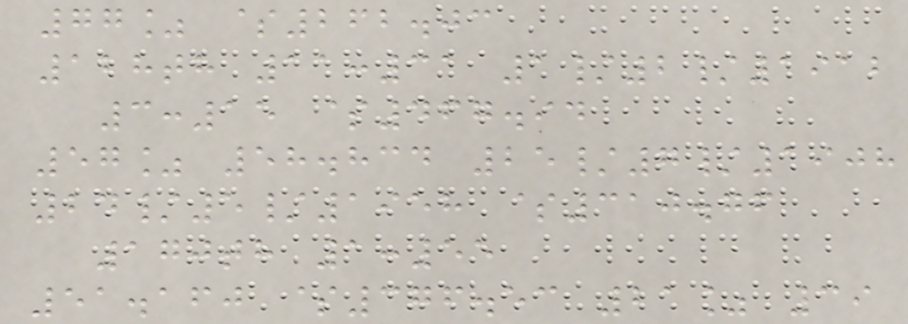77% $262.03
128th 11:31 1/2/1912
3:15 $467.94
57% 58.834 25/7/1908
24/5/1958 $310.76
170th 1:55
51.160 $376.53 21% 39
